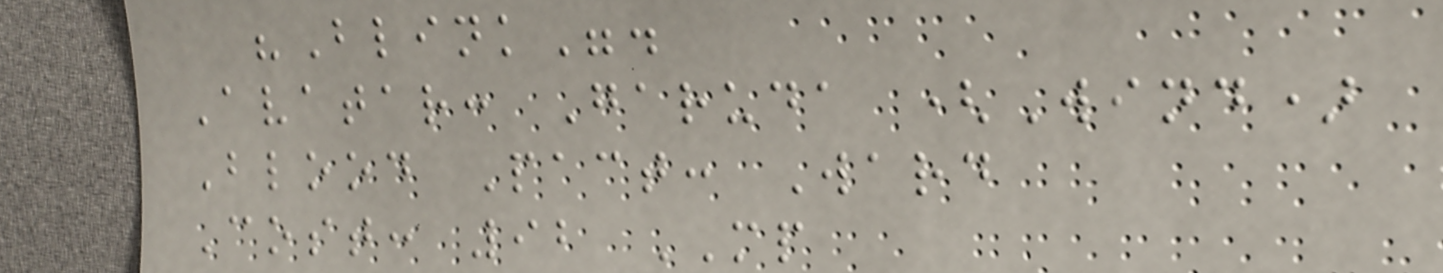"Blink".
Avatar: Garuda (Wind)
Blood Pact: Ward
Cost: 92 MP
